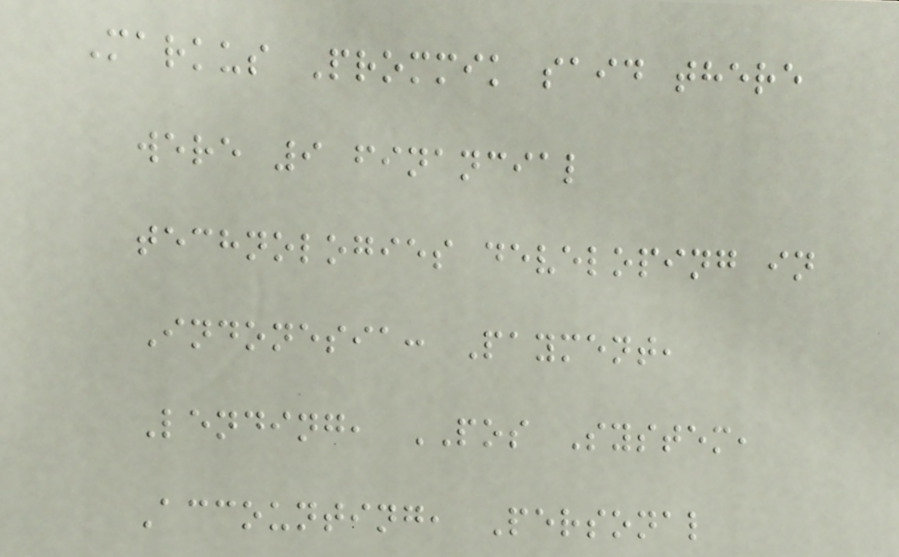Markus Prommik said there
were 9 financial
technologies developing in
Indonesia: Payment,
Lending, POS System,
Accounting, Personal
